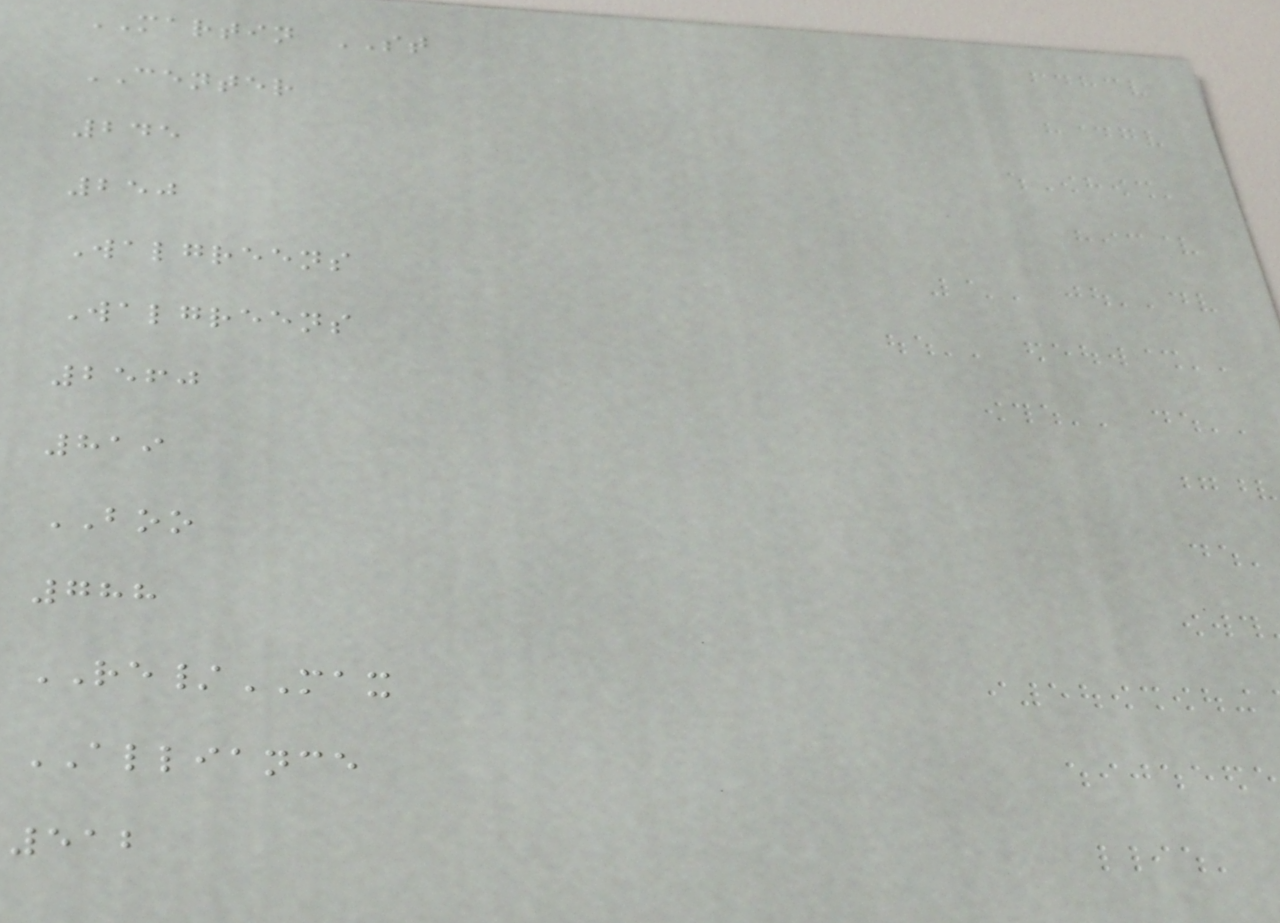MARTIN ST
CENTER
245
250
Walgreens
Walgreens
2560
819
BOO
788
RE/MAX
ALLIANCE
512
